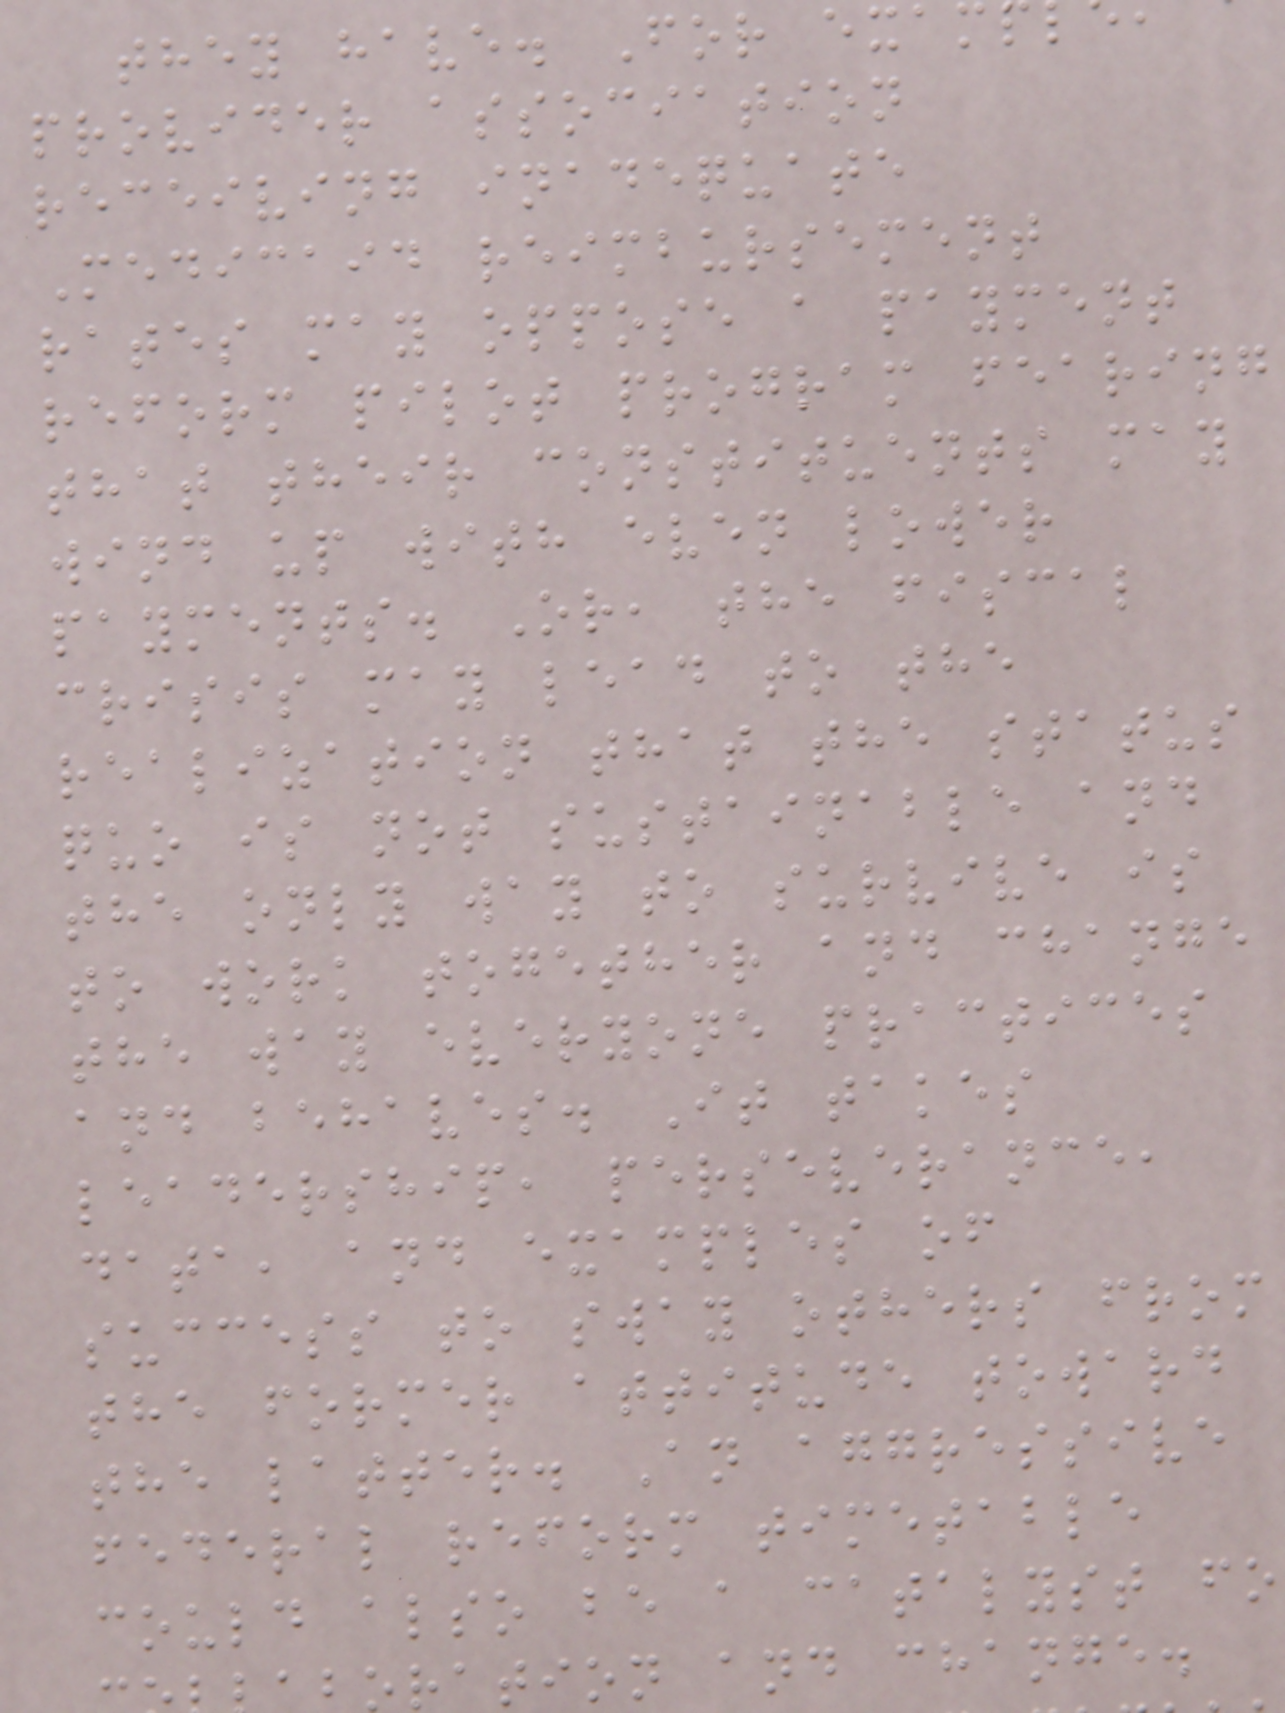they have. For exam
provider association
receiving inadequate
Medicaid reimbursement
rates may oppose a payment
reform pilot program fearing
that their constituents may
wind up with even lower
payments. Or, the fiscal
crisis may lead to the
realization that the status
quo is not sustainable and
the only way to survive is
to work together and change
the way everyone practices
and behaves. It takes
leadership, perseverance,
data, and examples of
success to sway others from
the former attitude toward
the latter. An aggressive
federal reform timetable
could also be a catalyst fo
ration and change.
